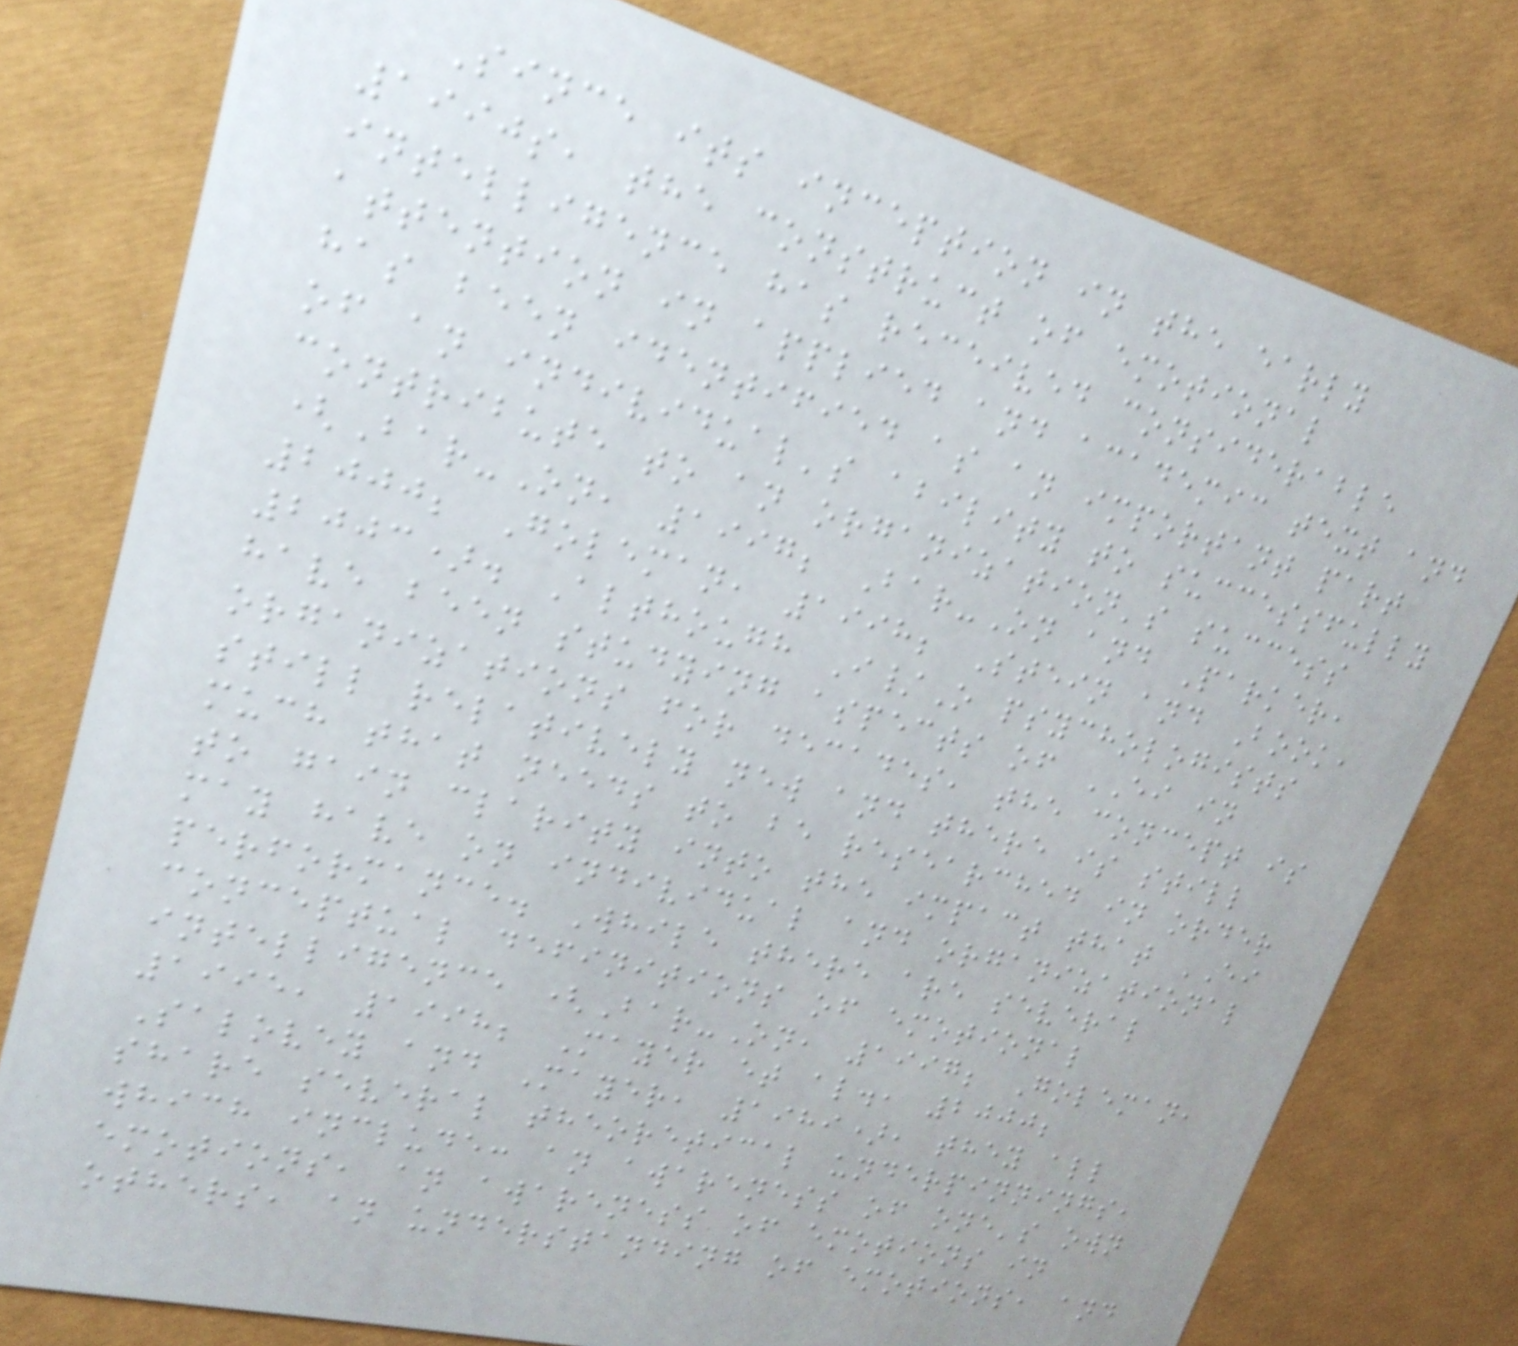Since its inception in the early
1990s, the construct of emotional
intelligence has received considerable
attention in applied and academic text and
has been identified as an important part
of an individual's ability to successfully
contribute to an organization's success
(Bar-On, 1997; Bar-On and Parker,
2000; Goleman, 1998; Stein and Book,
2003). Although I/O psychologists
have been studying aspects of EI in
organizations for decades, the concept is
still relatively new and there is still
much that needs to be researched in order
to gain clarity into the impact that EI
may have on individual and organizational
performance. While there are several
conceptual definitions of emotional
intelligence (Bar-On, 1997; Goleman,
1995, 1998; Mayer et al., 2000;
Salovey and Mayer, 1989), they all
share several theoretical underpinnings,
which include: an awareness of one's own
emotions, an awareness of emotions in
others, an understanding of emotions, and
